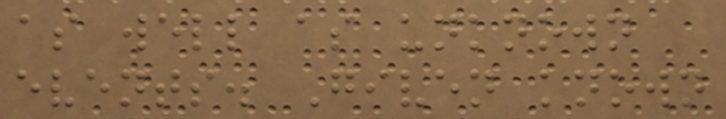as well as unknown
events. Given known
